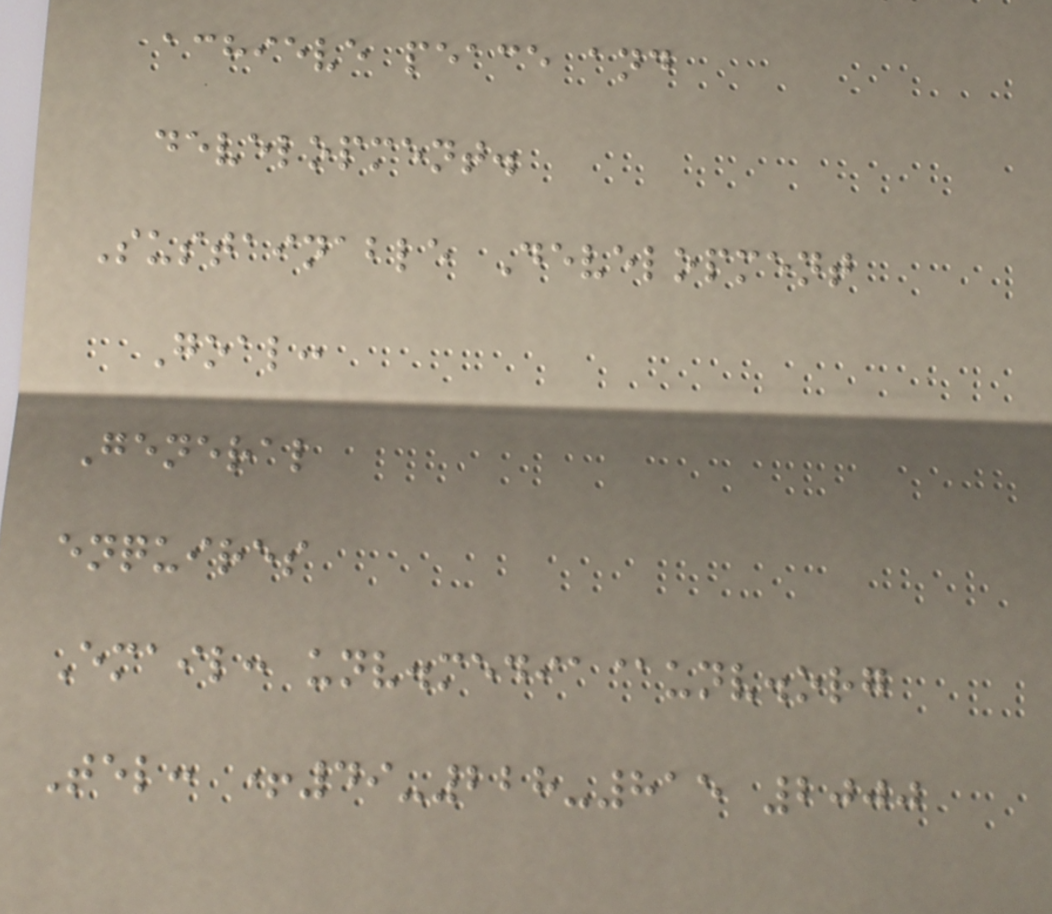achieve peace and
development.
Sustainable Development
Goal:
General
enquires
Email: unv.media@unv.org
Tel: +49-228-815 2000
